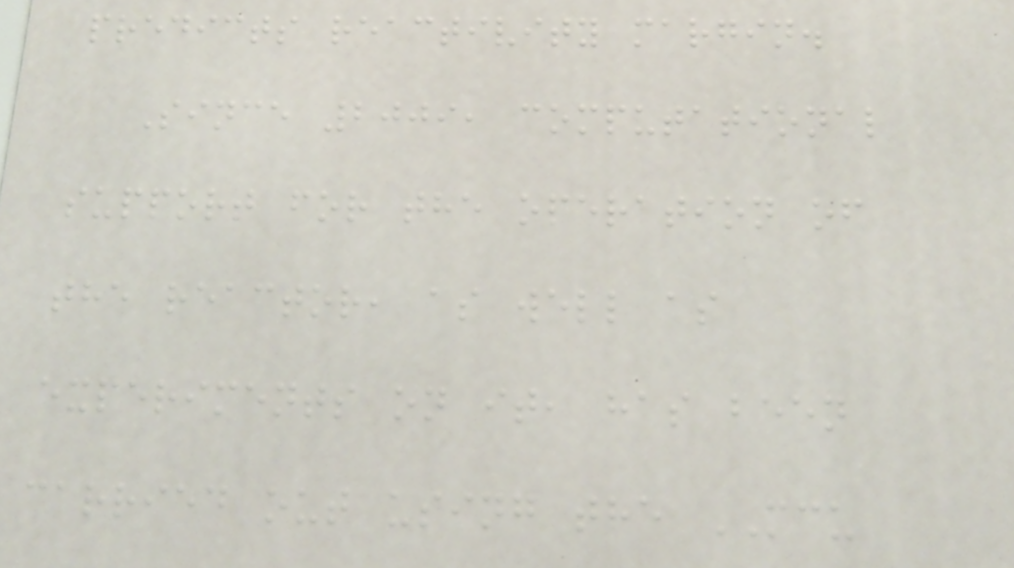predicts reactivity margin.
Since 2009, computational
support for the operation of
the reactor, as well as
experiments on it, has been
carried out using the MCU
